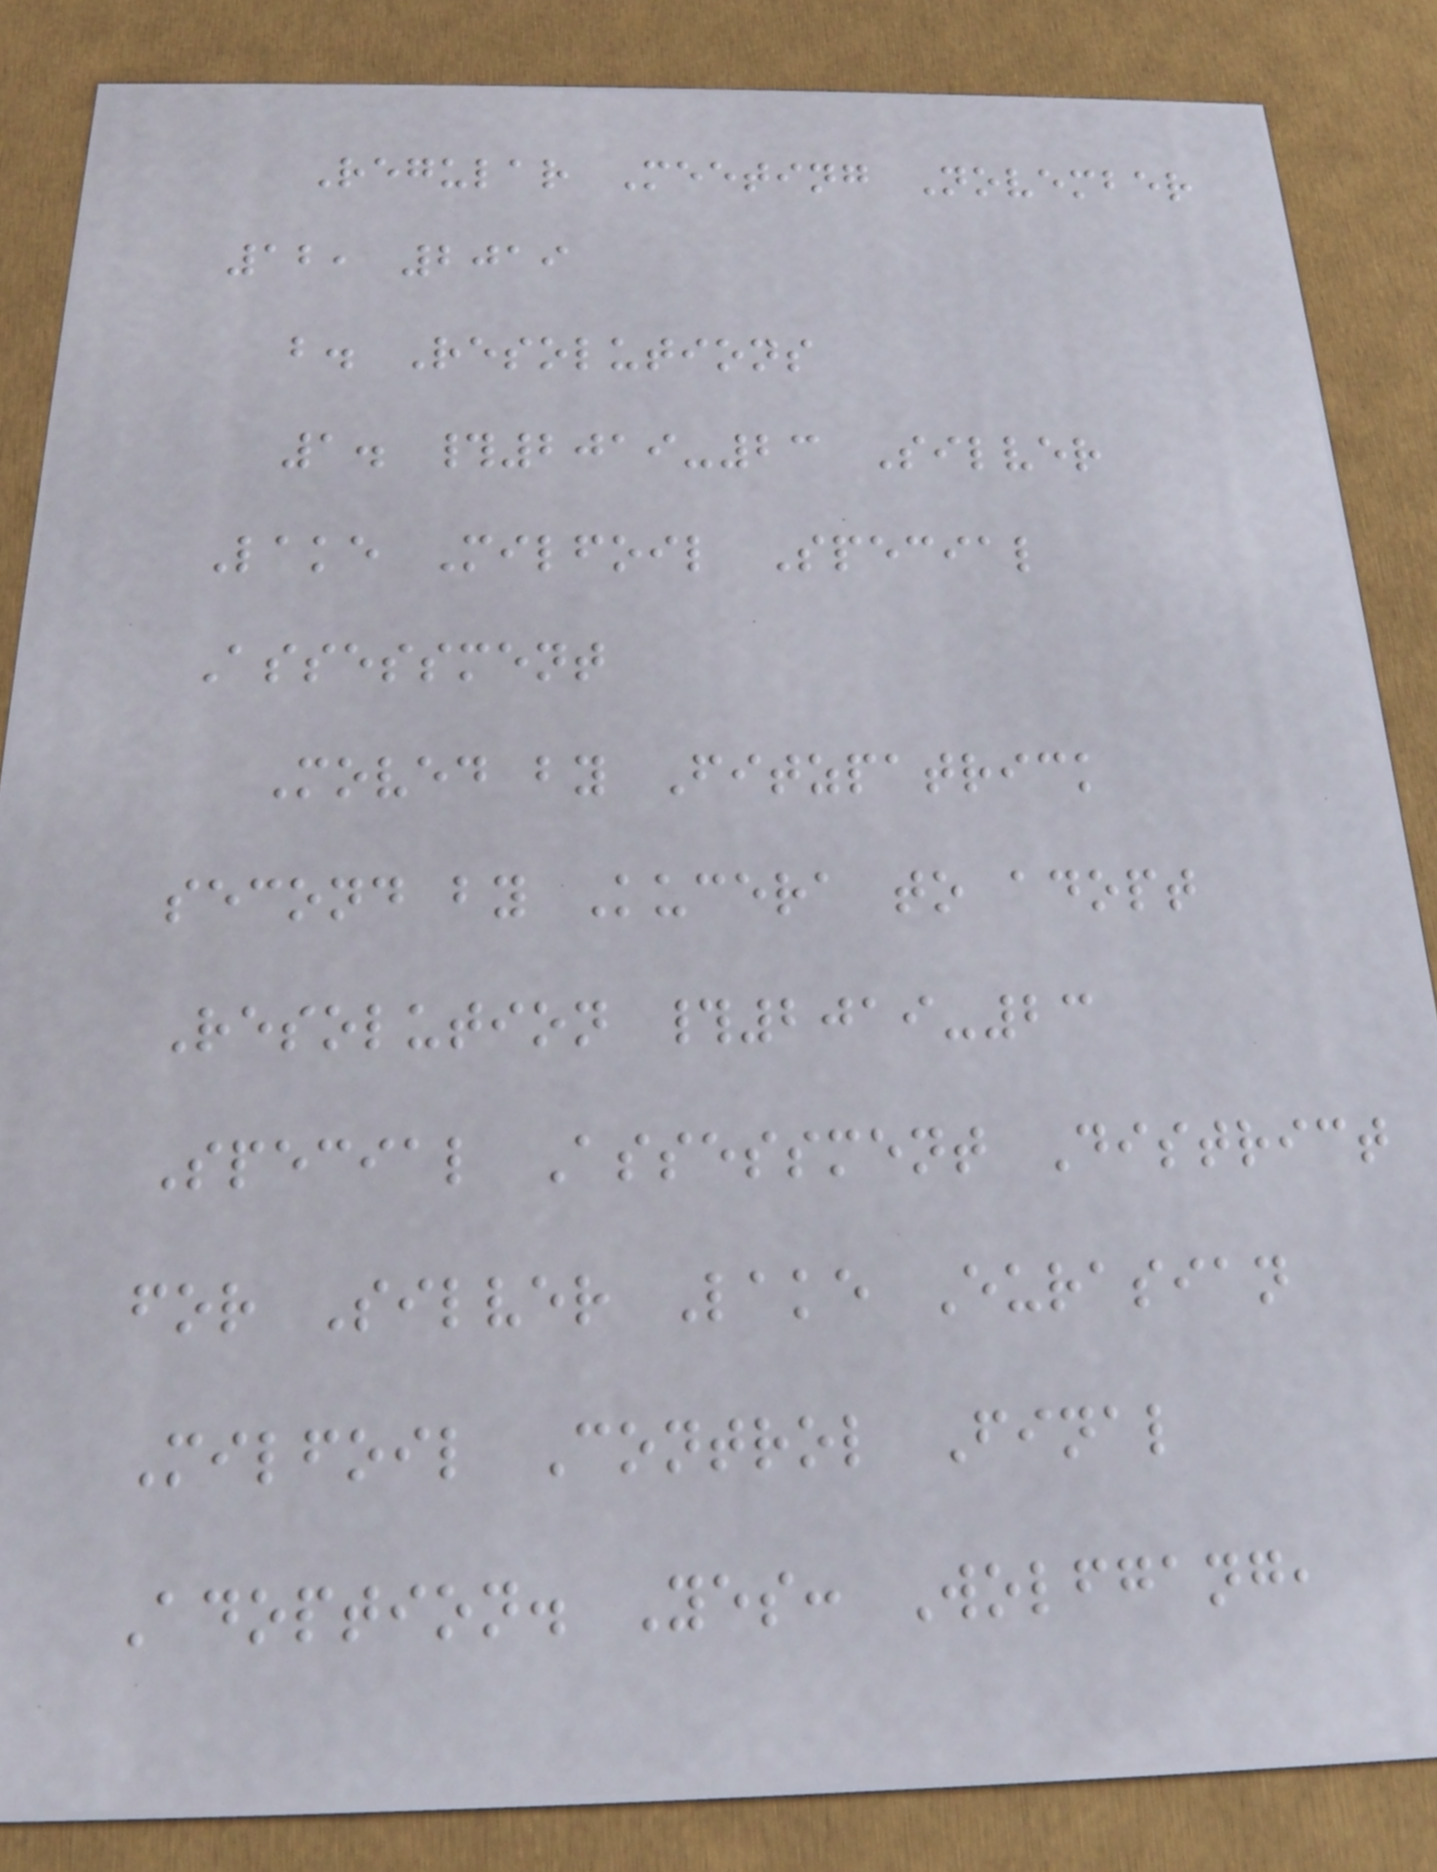Regular Meeting November
12, 2019
b. Resolutions
1. #2019-23 Silver
Lake Milfoil Special
Assessment
Moved by Fitzpatrick
second by Kucera to adopt
Resolution #2019-23
Special Assessment District
for Silver Lake Eurasian
Milfoil Control Final
Adoption. Yes: Wolfgang,
